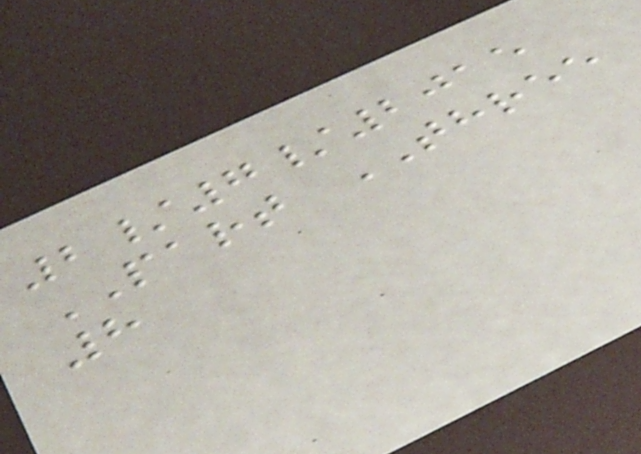2/7/2015
PART THREE
8
